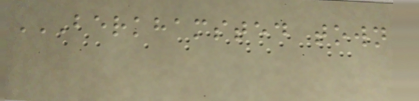BERKHAMSTED TOWN
